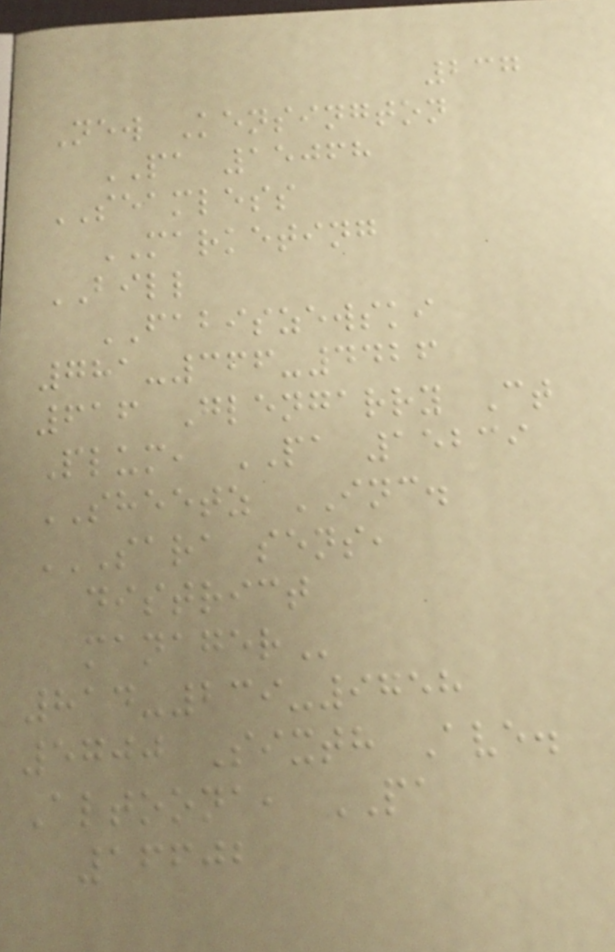237
New Kensington
PA 15068
SEAMLESS
MARKETING
BILL
FABISZEWSKI
781-366-4426
616 Glengarry Ct
Plum, PA 15239
SHEETZ INC.
SARA SENS,
DISTRICT
MANAGER
814-239-9758
5700 Sixth Ave.
Altoona, PA
16602
